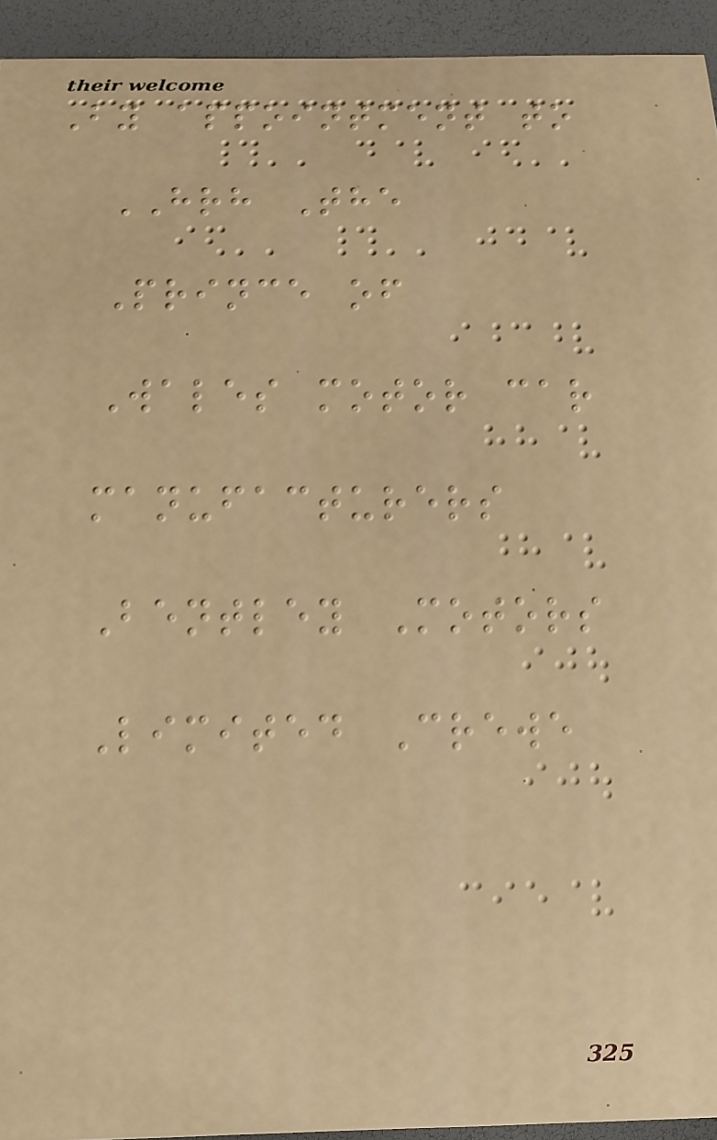By appointment to
HRH The
Prince of
Wales motor car
manufacturers
Bentley Motors
Limited Crewe
